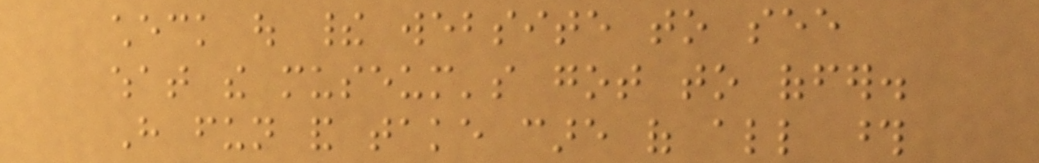check out their website to see
what the museum's got to offer.
Have fun and take care of all those
